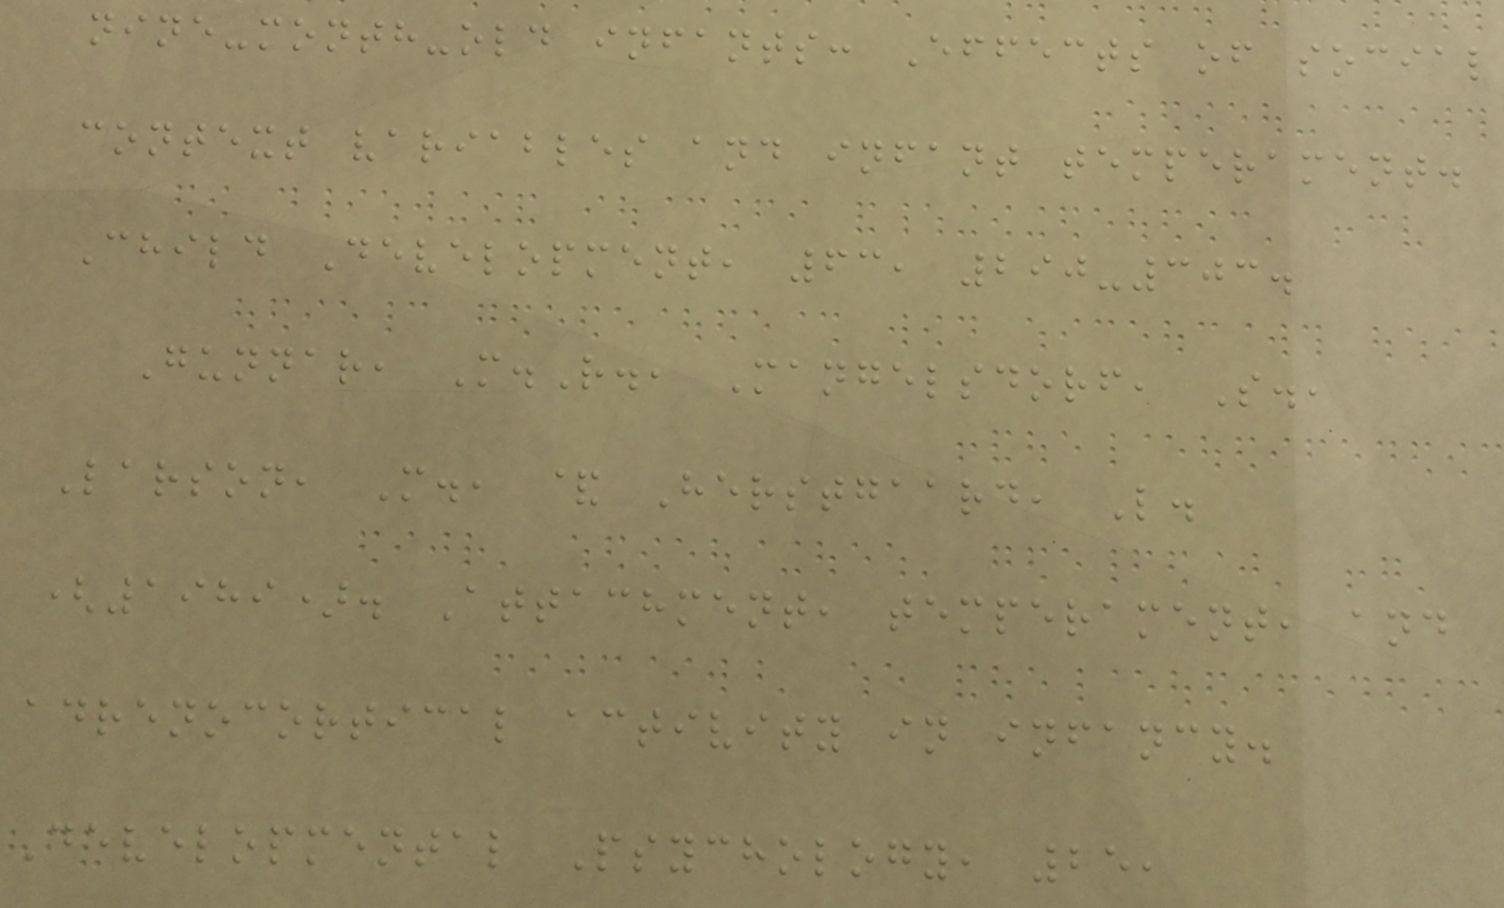nine-month-old infants: Effects of social
context variables and infant temperament.
Child Development, 63, 290-303.
Gunnar, M.R., Mangelsdorf, S.,
Larson, M., & Herstgaard, L.
(1989). Attachment, temperament, and
adrenocortical activity in infancy.
Developmental Psychology, 25,
